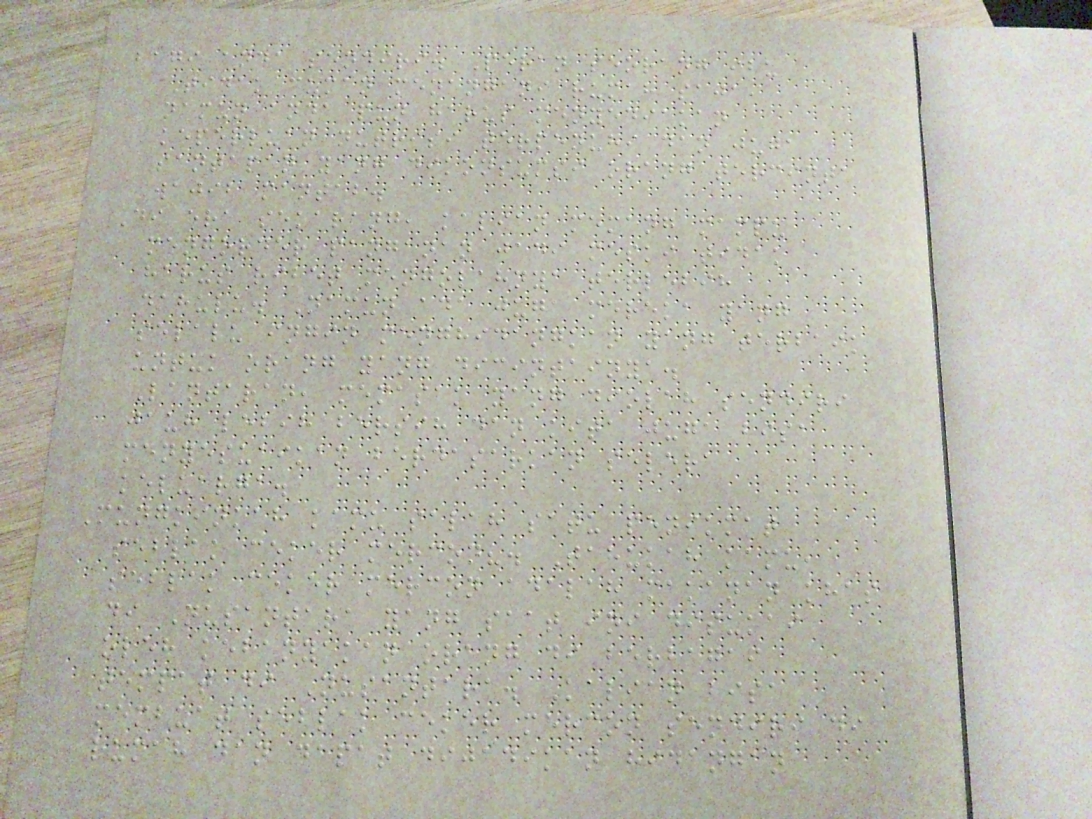bagi anda sendiri. Peran seorang ibu
Tidak cuman menangani rumah saja,
namun anda pun harus menyediakan
keperluan nutrisi terpenuhi dan juga
santapan yang dikonsumsi orang tercinta
wajib mantab.
Di era sekarang, kalian memang mampu
mengorder panganan jadi meski tidak
harus ribet mengolahnya terlebih
dahulu. Namun ada juga mereka yang
selalu ingin menghidangkan yang terbaik
untuk orang yang dicintainya.
Lantaran, memasak yang diolah sendiri
jauh lebih bersih dan kita juga bisa
menyesuaikan berdasarkan selera
keluarga.
Mungkinkah kamu salah satu penikmat
seblak ceker mercon?. Tahukah kamu,
seblak ceker mercon adalah makanan khas
di Nusantara yang saat ini disukai
oleh kebanyakan orang di berbagai
tempat di Nusantara. Kalian bisa
membuat seblak ceker mercon sendiri di
rumah dan dapat dijadikan hidangan
